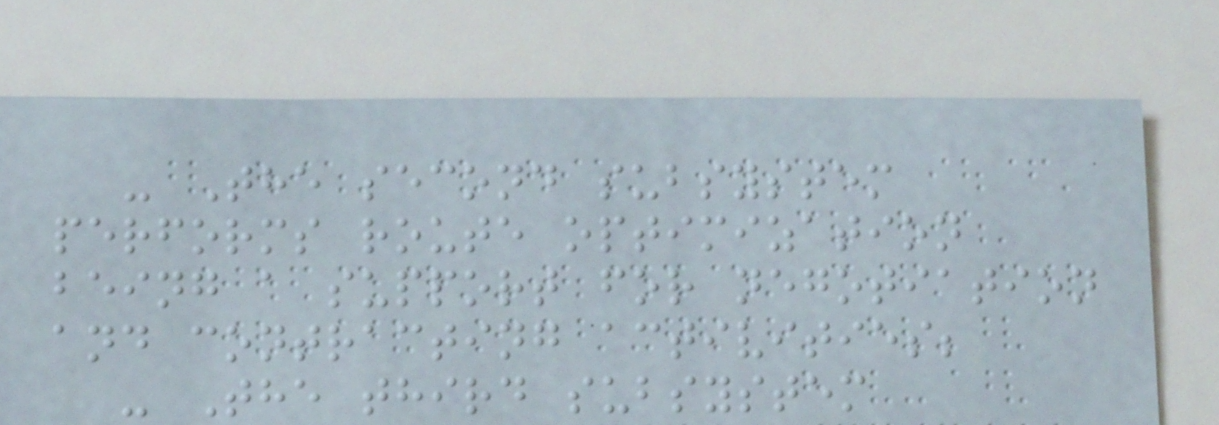- The second subsystem
performs route optimization
being a support for negotiation
and contracting activities;
- The third subsystem
